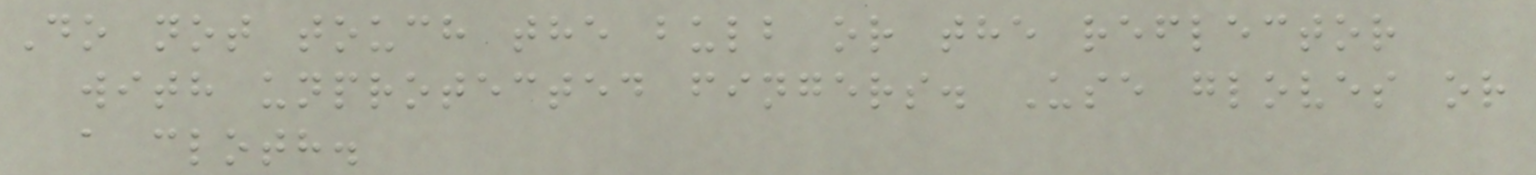Do not touch the bulb or the reflector
with unprotected fingers. Use gloves or
a cloth.
